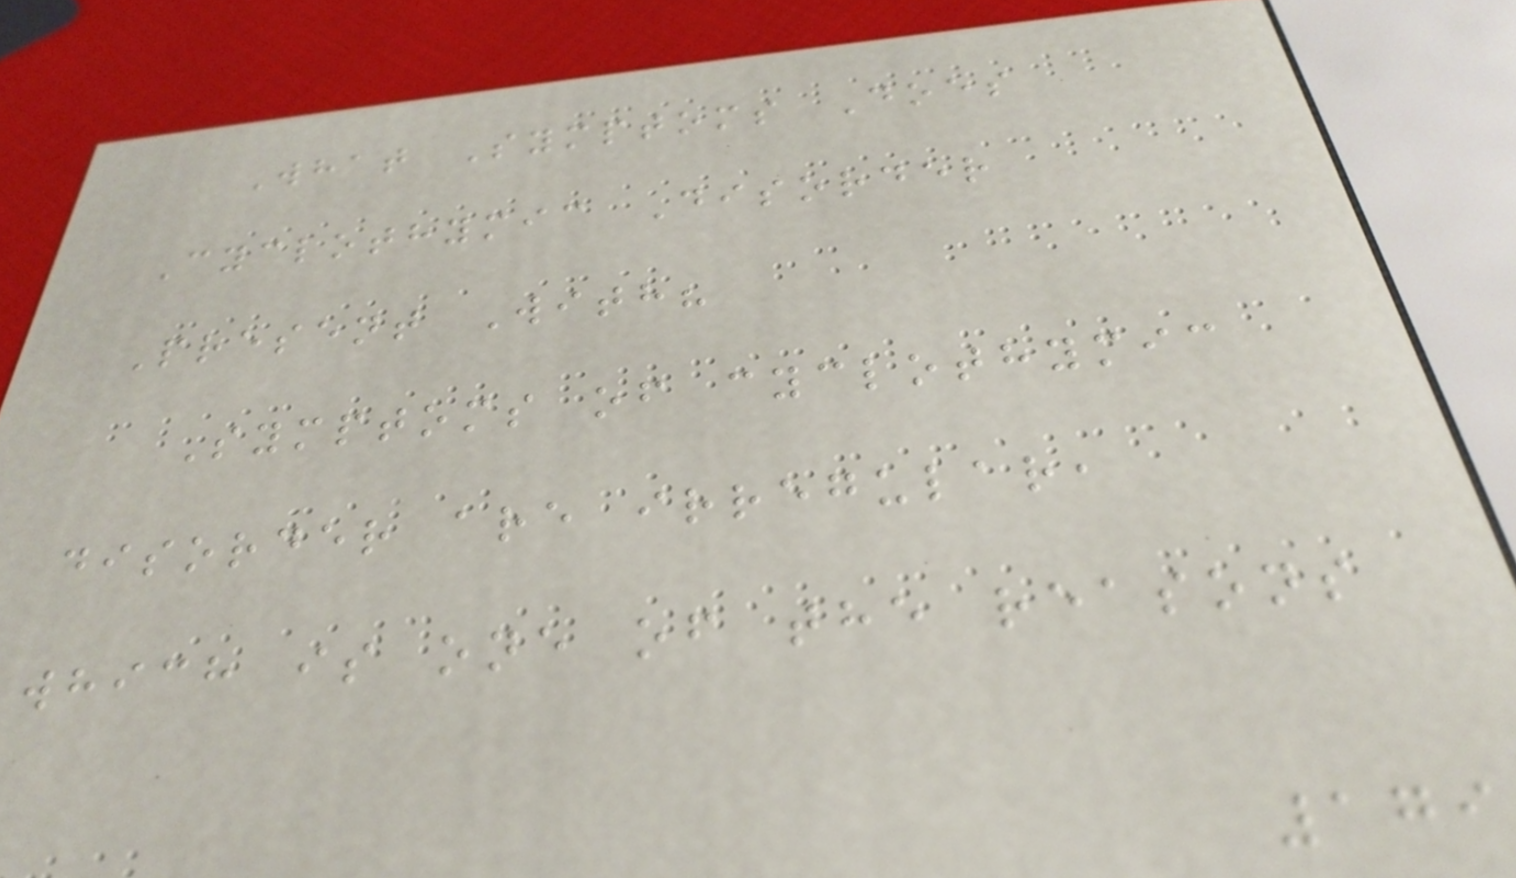What Symptoms Does
Cyclothymic Disorder
Present With?
Symptoms of cyclothymic
disorder are irregular,
which is one of the reasons
179
